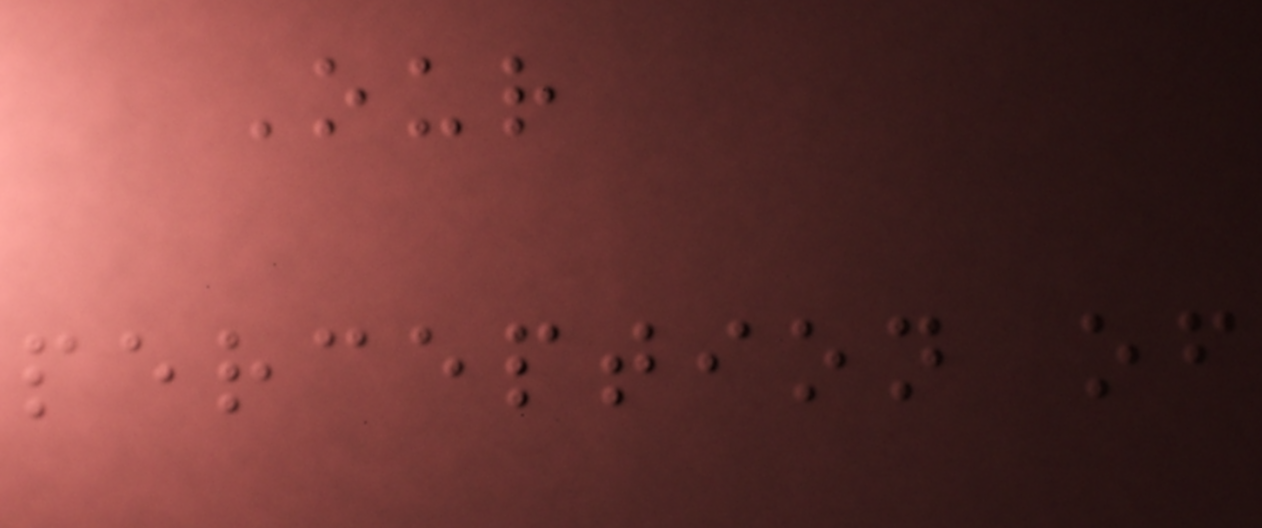Our
perception of
